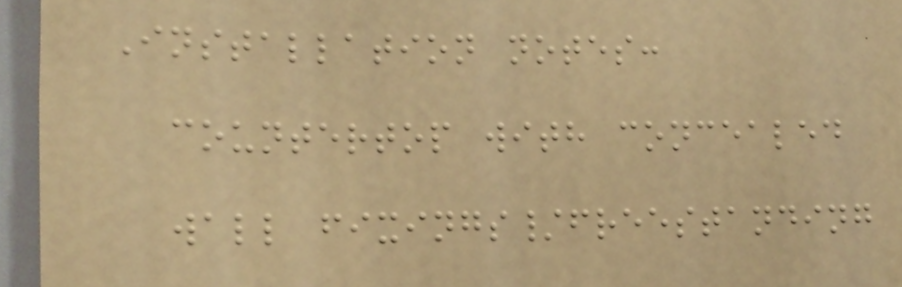Installation notes:
countertop with concealed
wall fixings/freestanding
